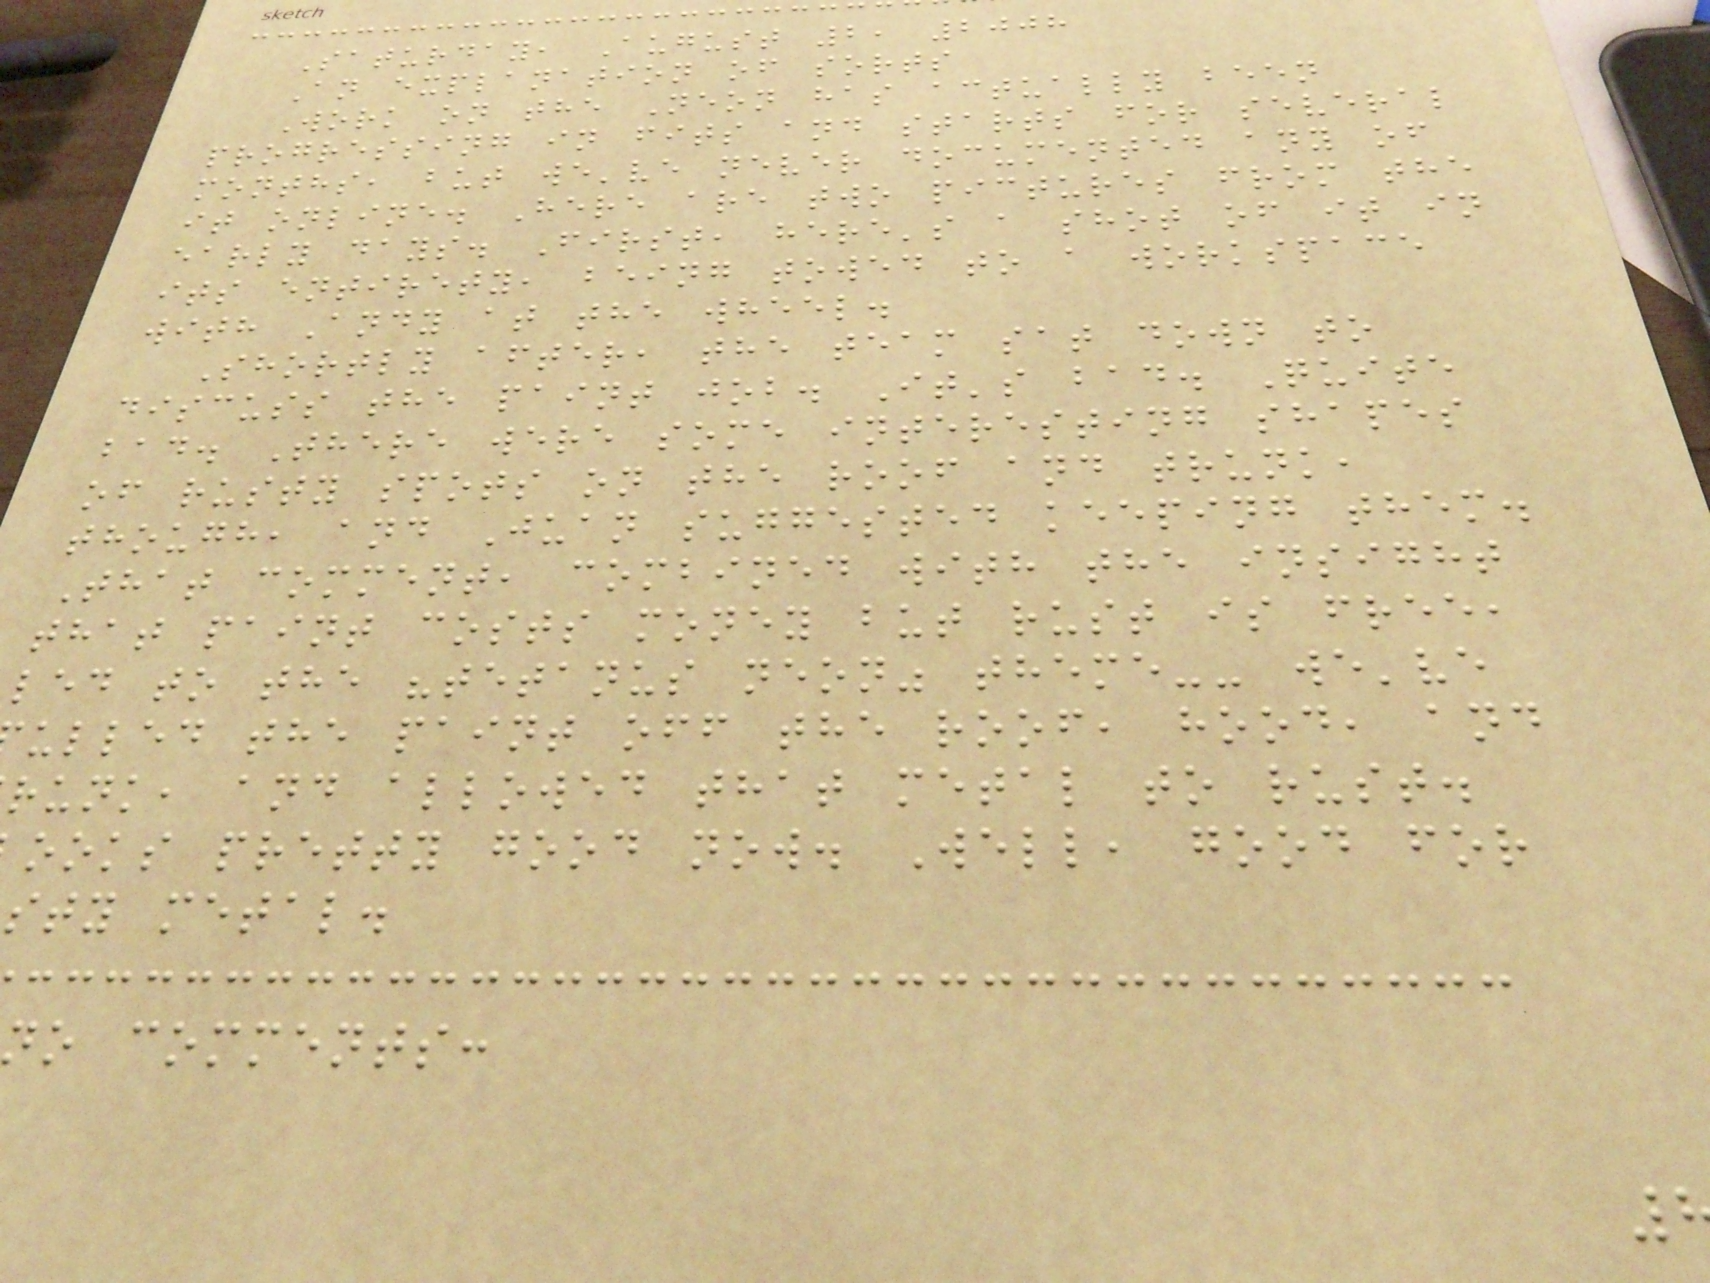Saturday, August 2, 2008
An explanation of sorts
Work on the Neon has actually been
progressing in fits and starts for several
months, but we've never documented any of
it online. Here are two pictures from the
early days. First, here's a shot of it in
its entirety, being towed to a workspace
with Andy at the wheel.
Shortly after, the team sat down to
discuss the paint job. It's bad. Quite
bad. There were some interesting shapes
of rusty spots on the roof and trunk,
though, and Juan suggested keeping them.
That comment, combined with the insight
that paint costs money but rust is free,
led to the "tetanus neon" theme-- we've
ulled the paint off the roof, hood, and
runk, and allowed that metal to rust.
ooks pretty good now. Well, good for
sty metal.
no comments:
